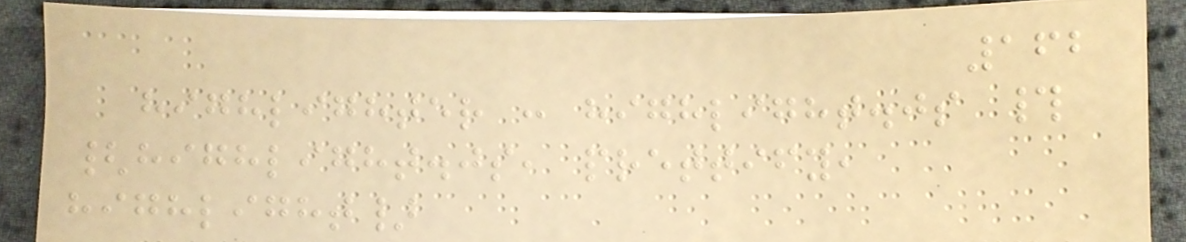162
highlighter : highlight.js #
{highlight.js, prettify,
highlight}
